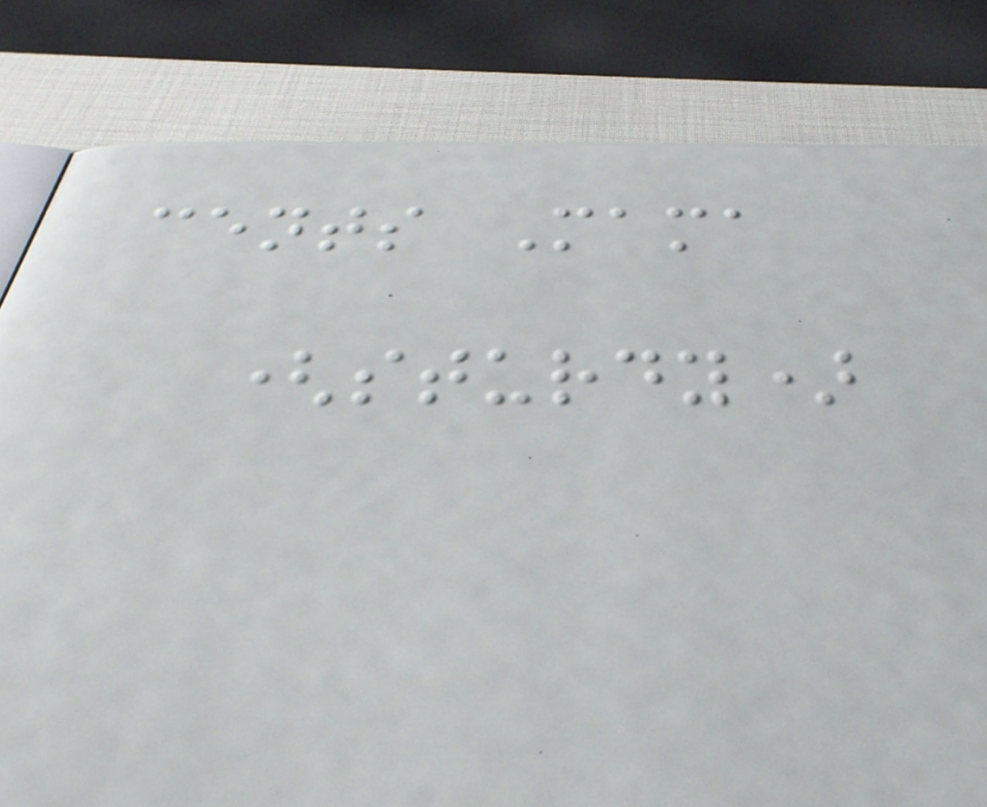cents Mama
(sturdy)
